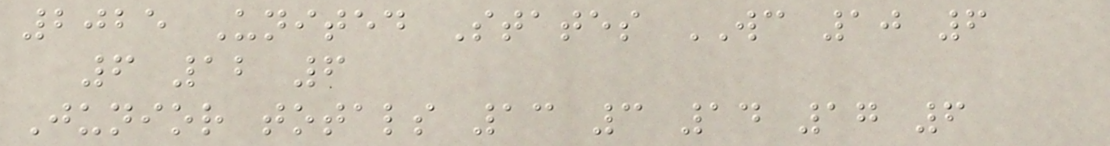2025 United States WC 10 6
6 12 6
Junior totals 13 3 14 17 6
